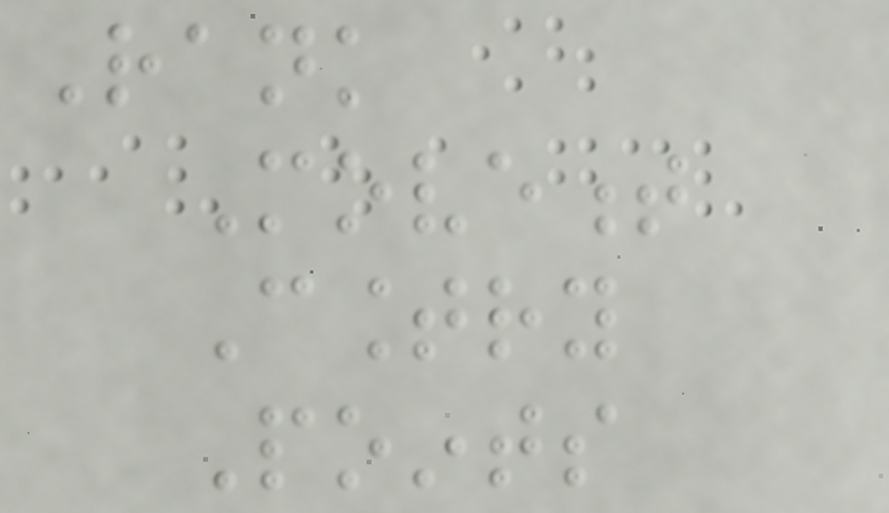Rank
Movement
Country
Points
